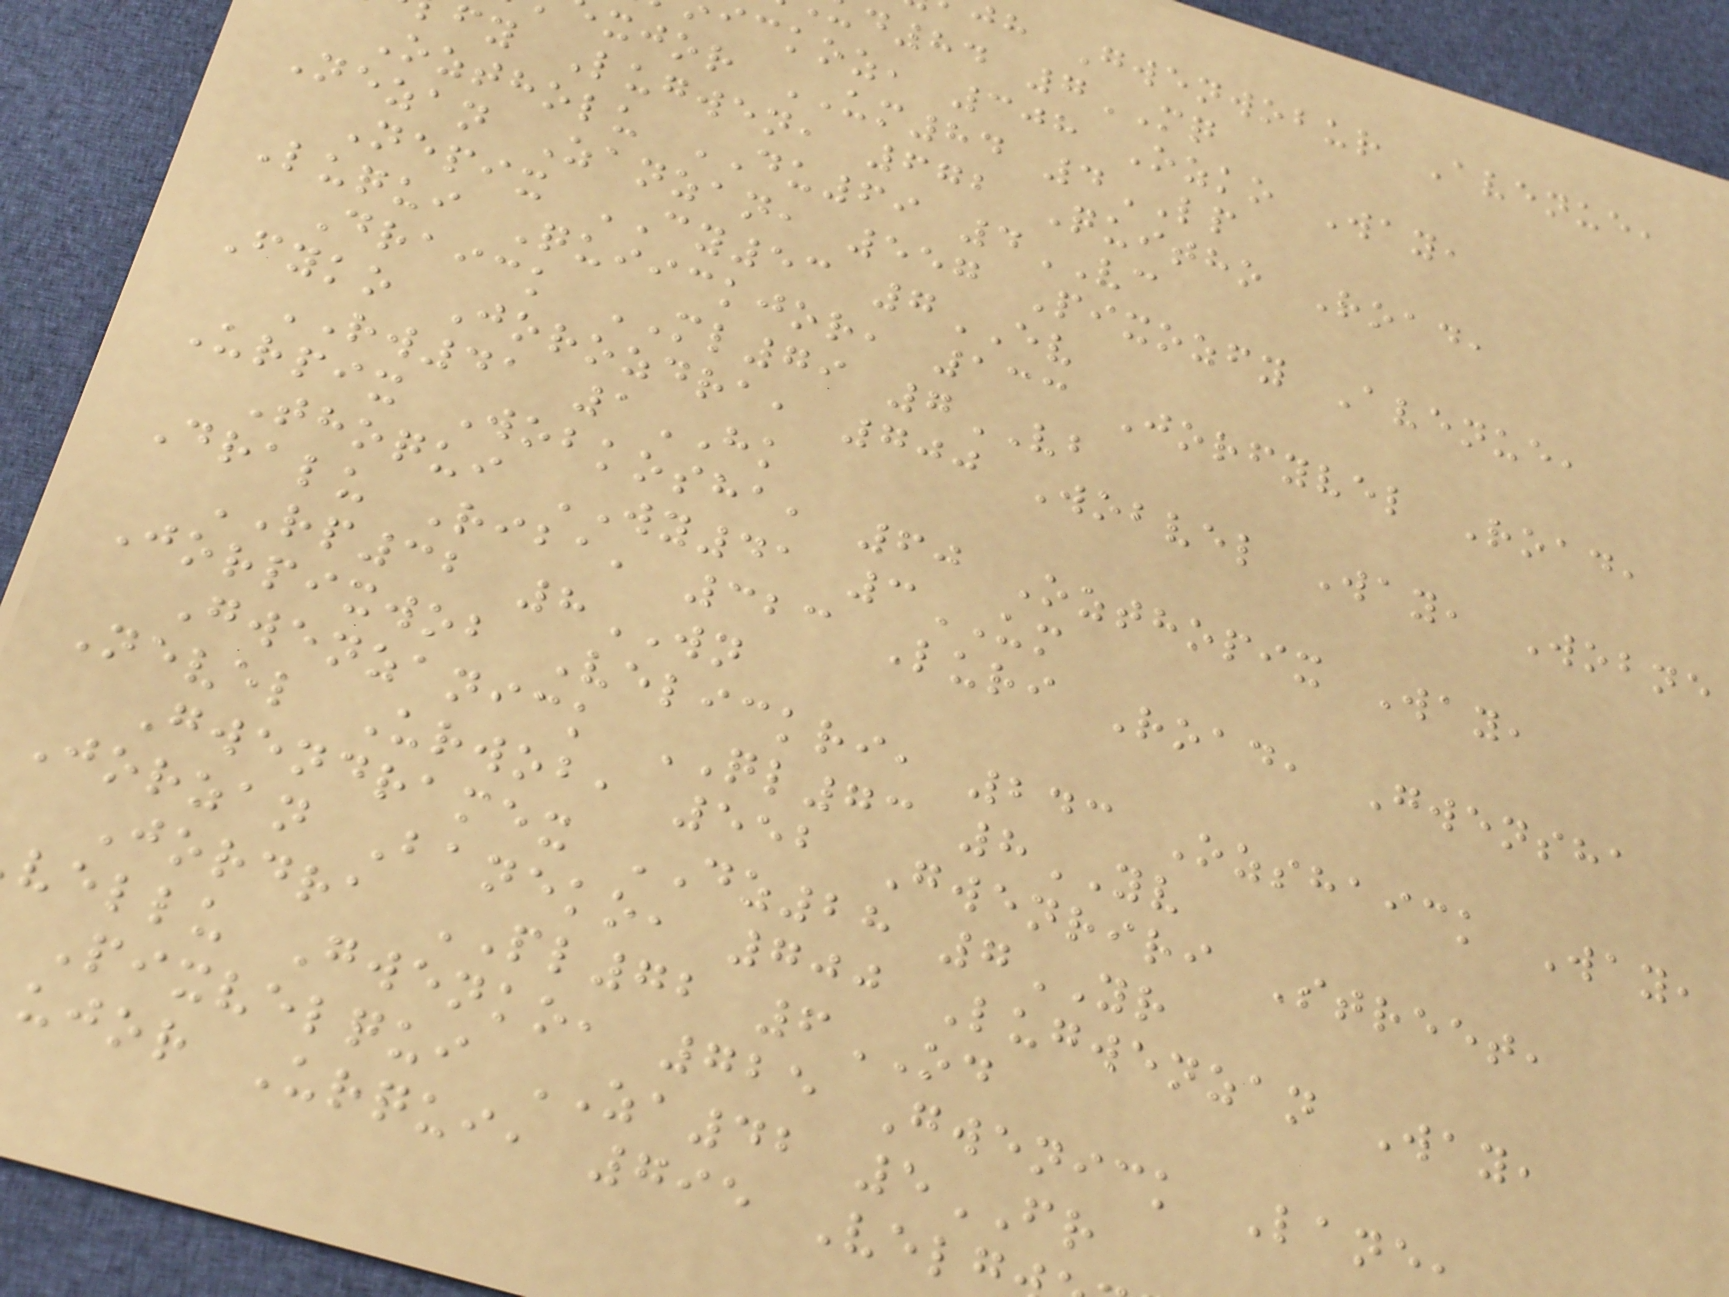jh Gwenwobur Avenue,
d84 7MQ
ickoz, 308 Ozko Way,
xjor UM84 4LP
fy Lugwen, 672 Quitho Road,
Oztholu DU69 4VC
Nezan Zanzan, 557 Pixozfy Avenue,
Nepix CY53 7EV
Luqui Quiickjor, 133 Jorfyvel Road,
Draick ML79 7VB
Fyko Jorozdra, 700 Wobvel Way, Wobne
RW41 1HK
Urpix Wobkosha, 60 Ozthopix Way,
Thoqui WY41 3UM
Dralu Riba, 323 Luri Road, Gwensha
RP32 8WN
Jorpixwob Velickri, 243 Ozshaick Way,
Gwenzanick QL73 8YV
Nevel Urwob, 552 Gwenriri Street,
Gwendramex DZ28 7YR
Jorzan Baneko, 700 Lugwenzan Way,
Jordra PL72 6OD
vellu Gwenko, 725 Gwenick Lane,
Pixvelqui ZA42 5FR
ujor Urqui, 795 Velg
